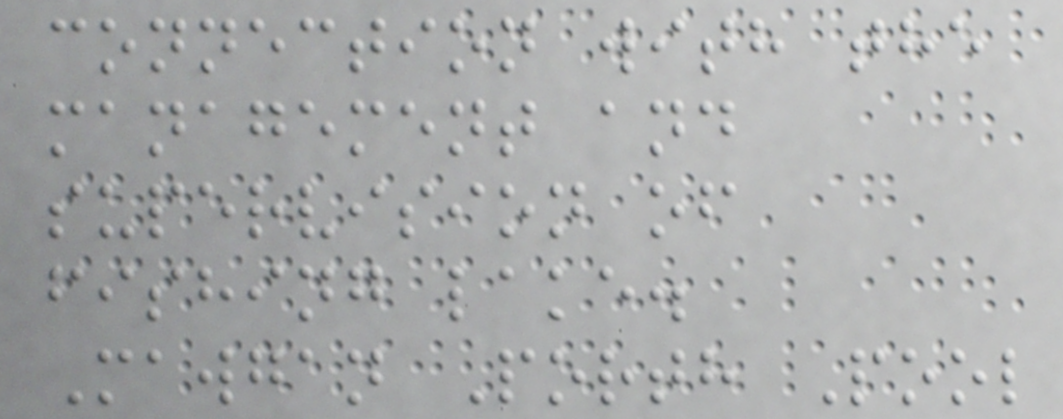connection with the
management and
supervision of
fishing lake.
Mawgan Porth Pool
